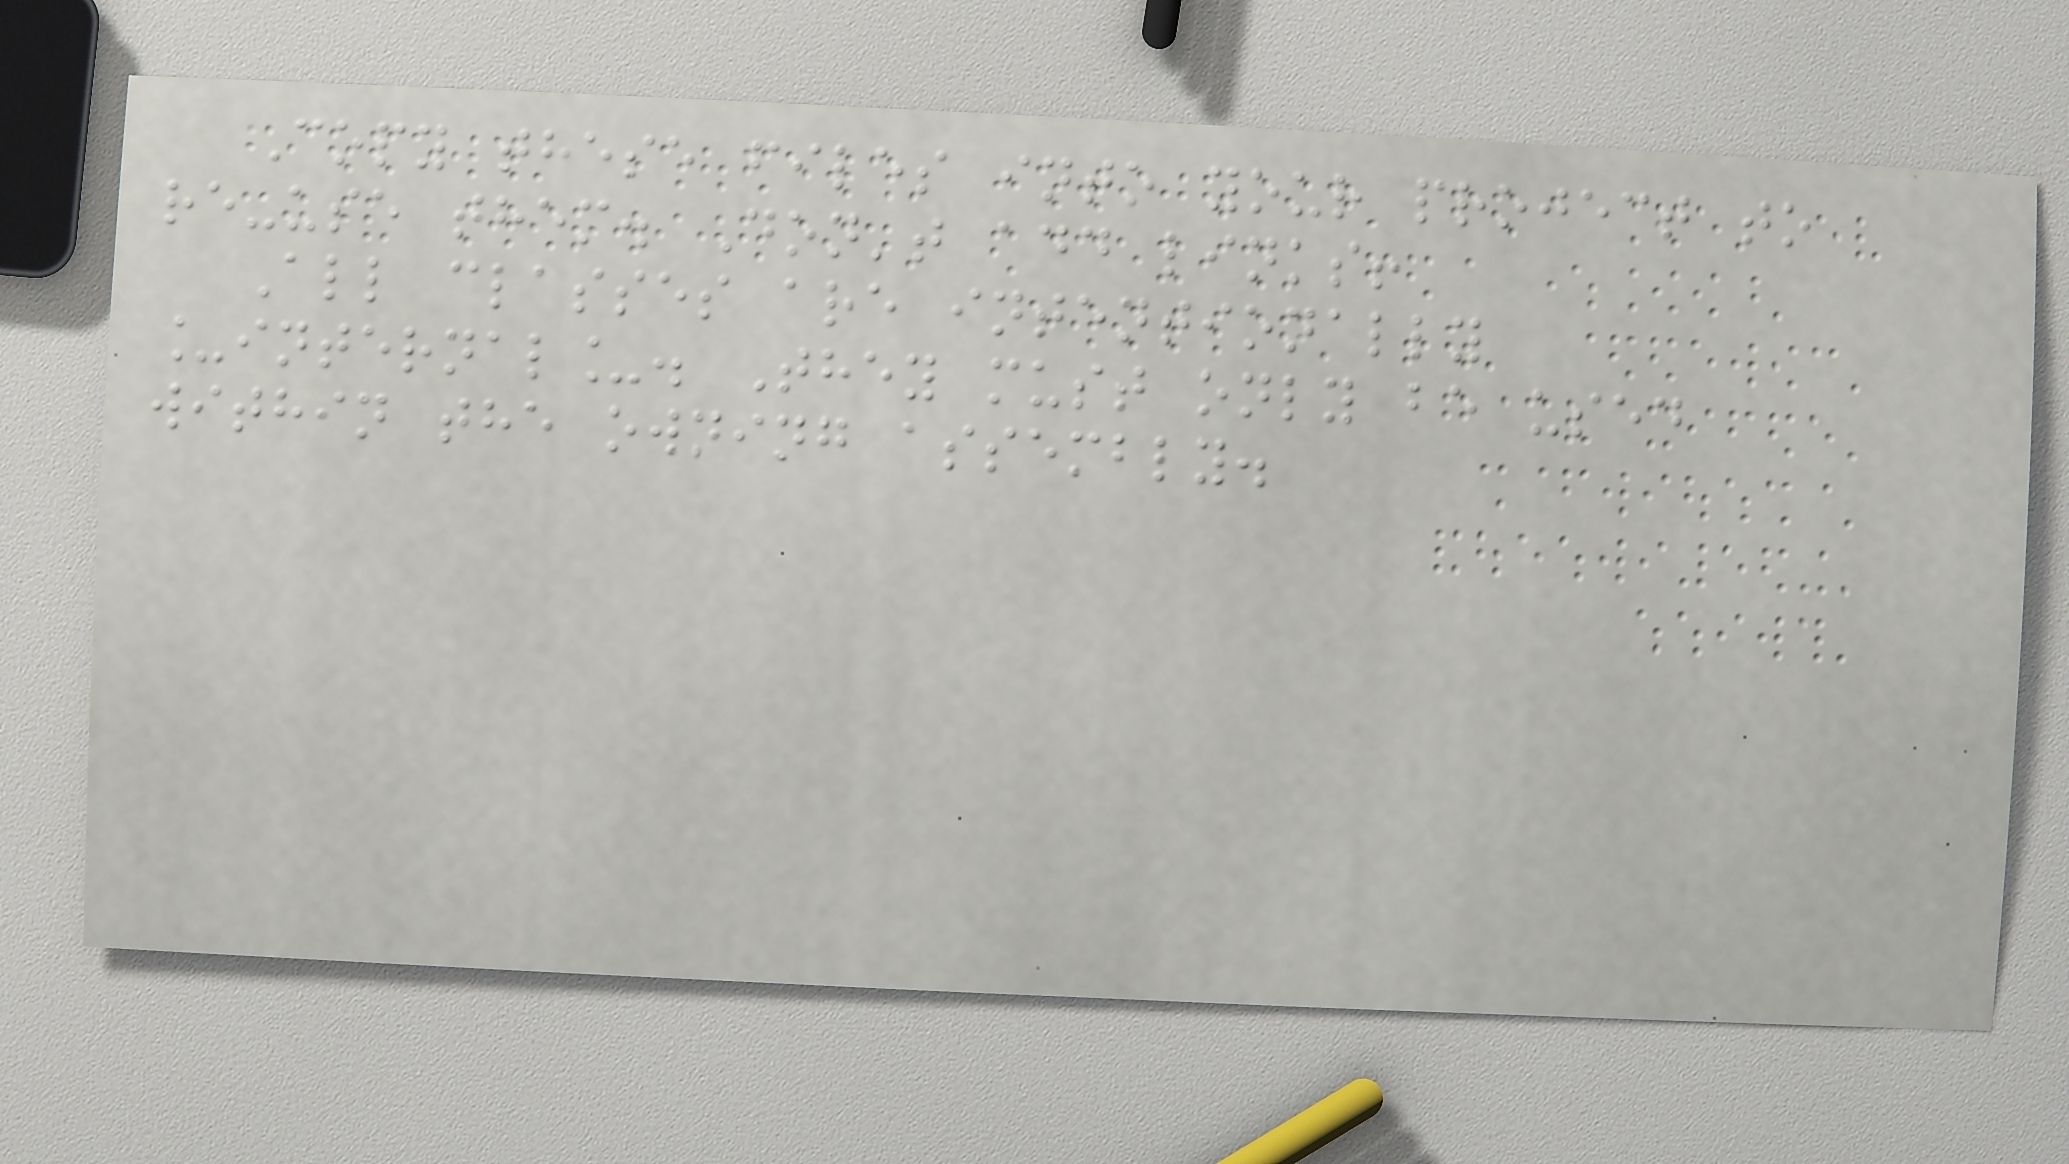Copy these files into your project to
re-use them. Don't add links!
All classes are intentionally
_internal_. They must only be used
within the owning assembly.
